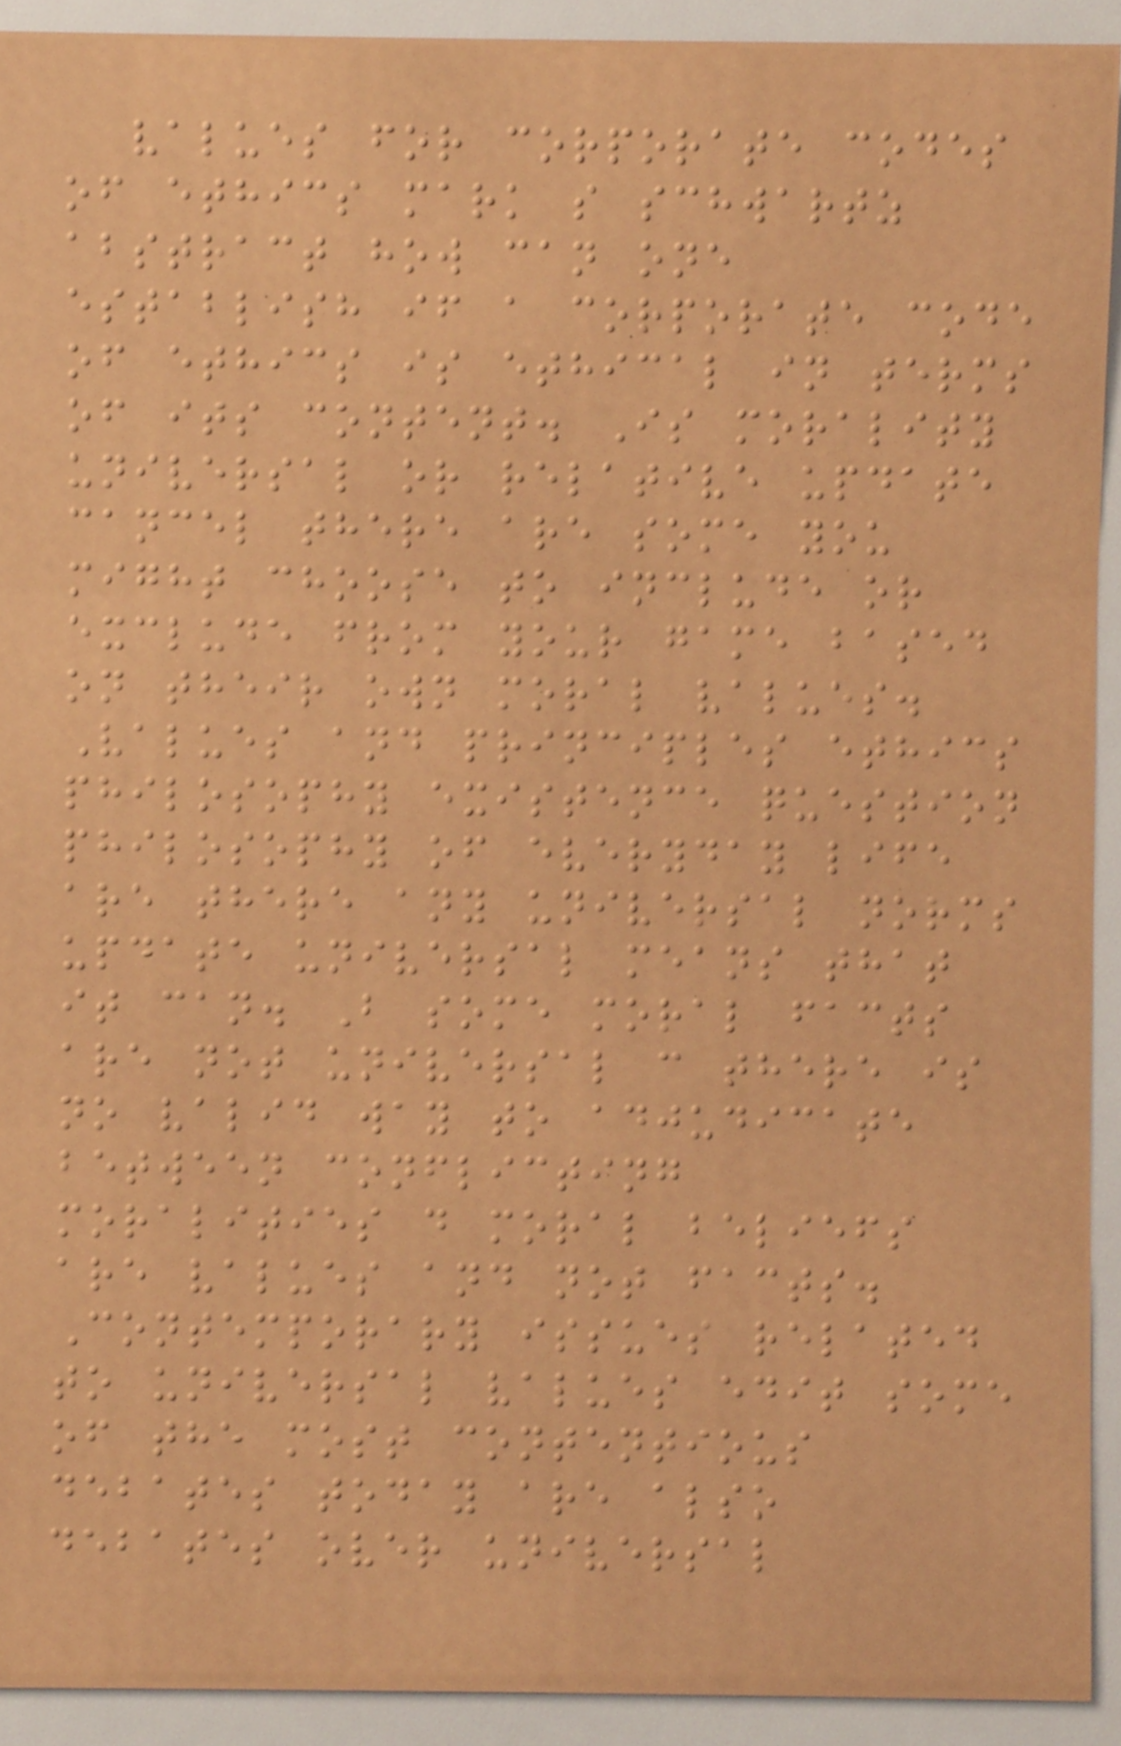values for corporate codes
of ethics mark s schwartz
abstract how can one
establish if a corporate code
of ethics is ethical in terms
of its content. Is morality
universal or relative update
cancel there are some you
might choose to include or
exclude from your game based
on their own moral values.
Values and principles ethics
philosophy existence question
philosophy of everyday life
are there any universal norms
update universal means that
it can. B some moral facts
are not universal c there is
no valid way to adjudicate
between conflicting
moralities d moral beliefs
are values and not facts.
Contemporary issues related
to universal values edit some
of the most contentious
debates today are also
debates over universal
